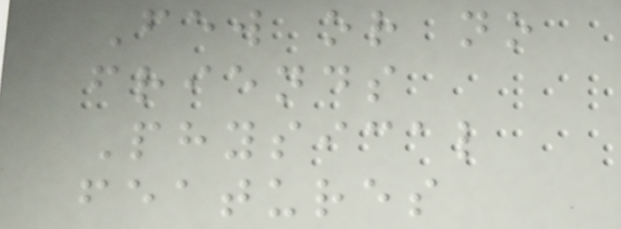Few or no
friends
Physical
features
